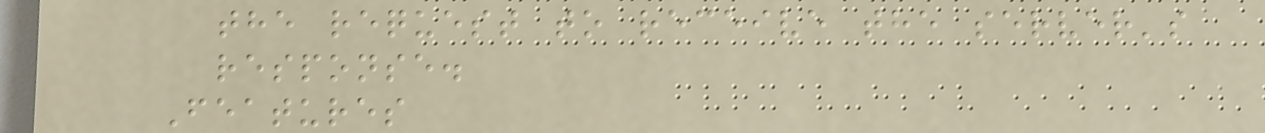the request to receive the server's
response.
Features
